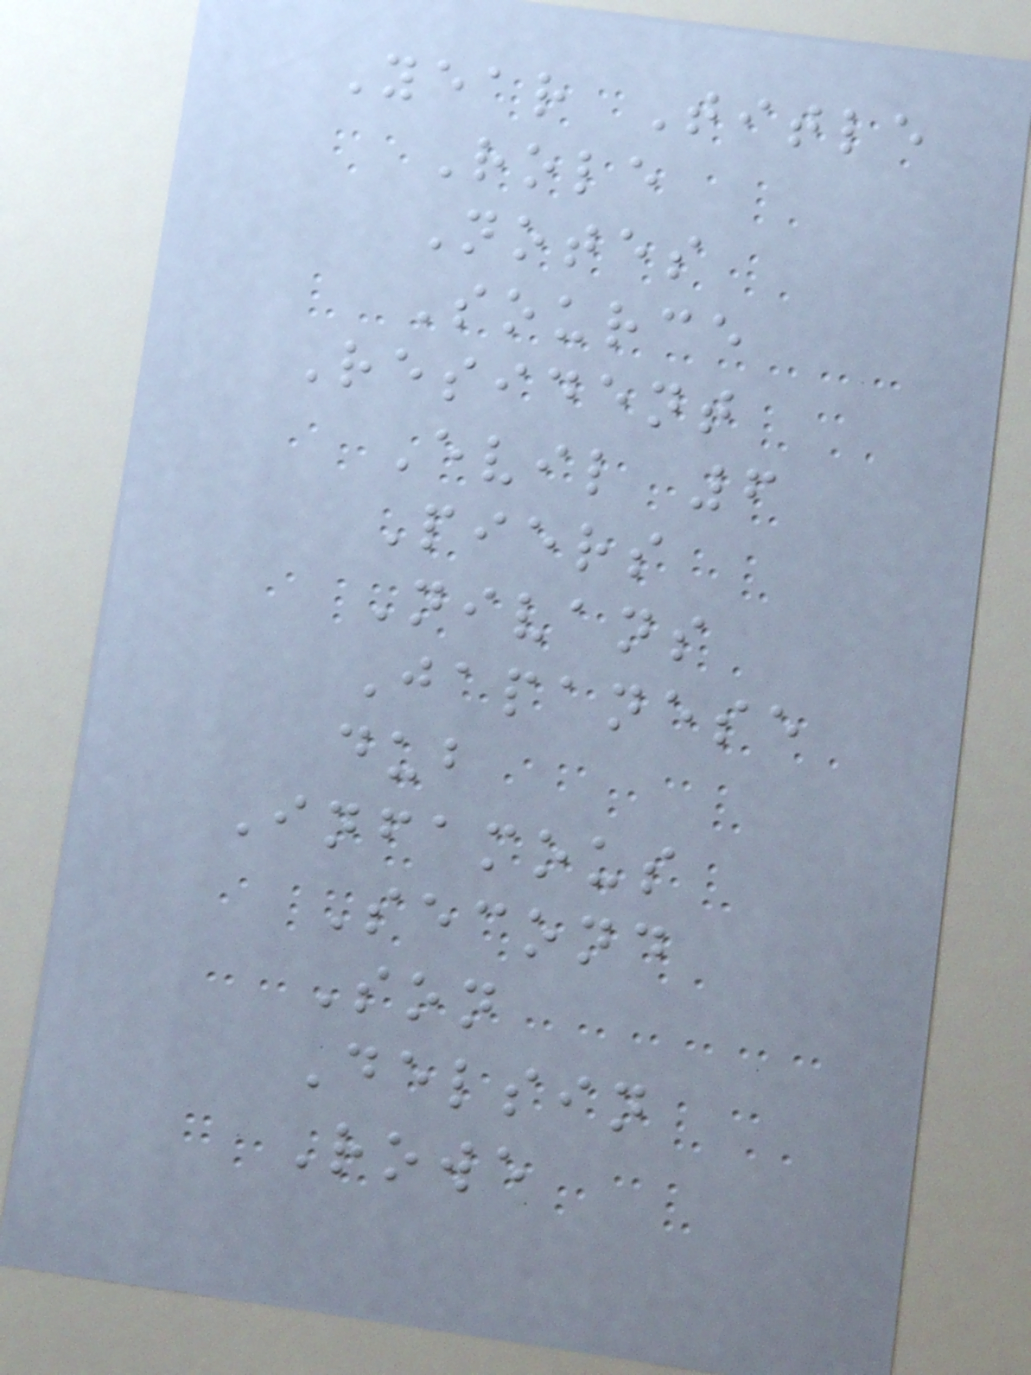Year Title
Role
Notes
Source
Resident
Evil 6
Piers
Nivans
Japanese
dub
Infamous
Second
Son
Delsin
Rowe
